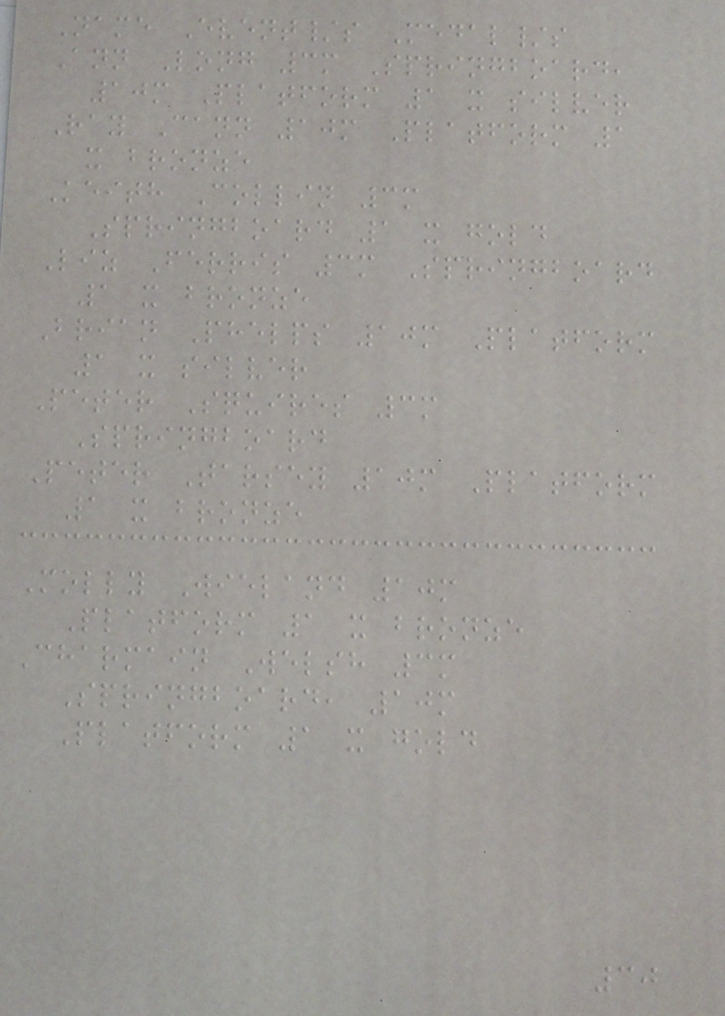Name Event/s Medal/s
Ann Long 3m Springboard,
10m Platform 1 x silver
Ray Cann 10m Platform 1
x bronze
Keith Collin 3m
Springboard 1 x gold
Liz Ferris 3m Springboard
1 x bronze
Brian Phelps 10m Platform
1 x silver
Peter Squires 3m
Springboard
Peter Tarsey 10m Platform
1 x bronze
Molly Wieland 10m
Platform 1 x bronze
Charmain Welsh 3m
Springboard, 10m
Platform 1 x gold
30
